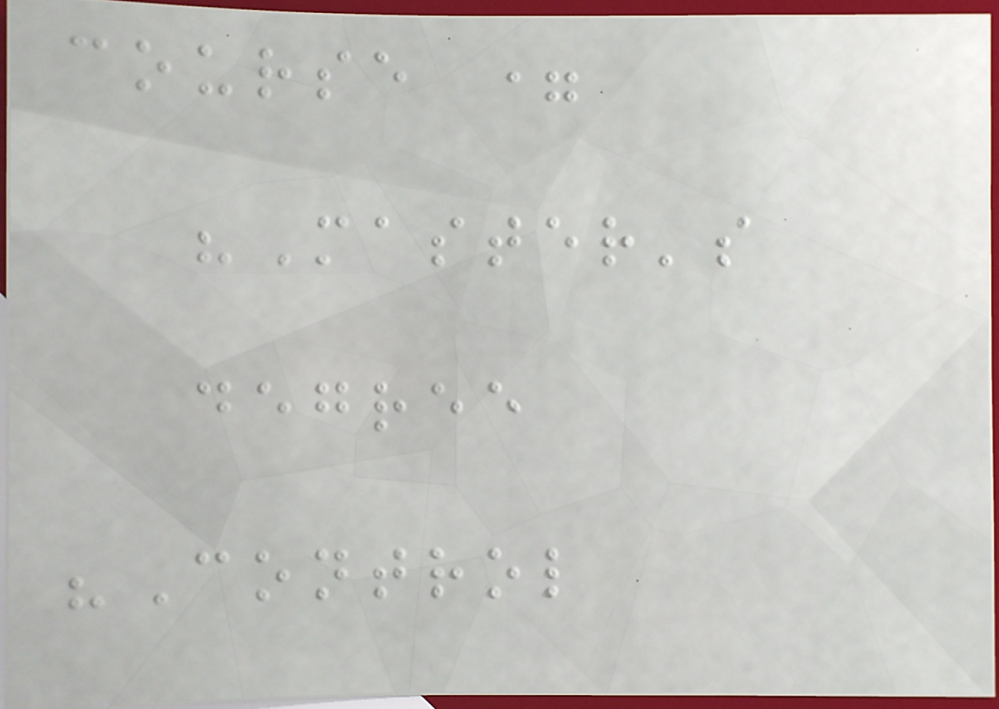course =
"Master's
degree
"Control
